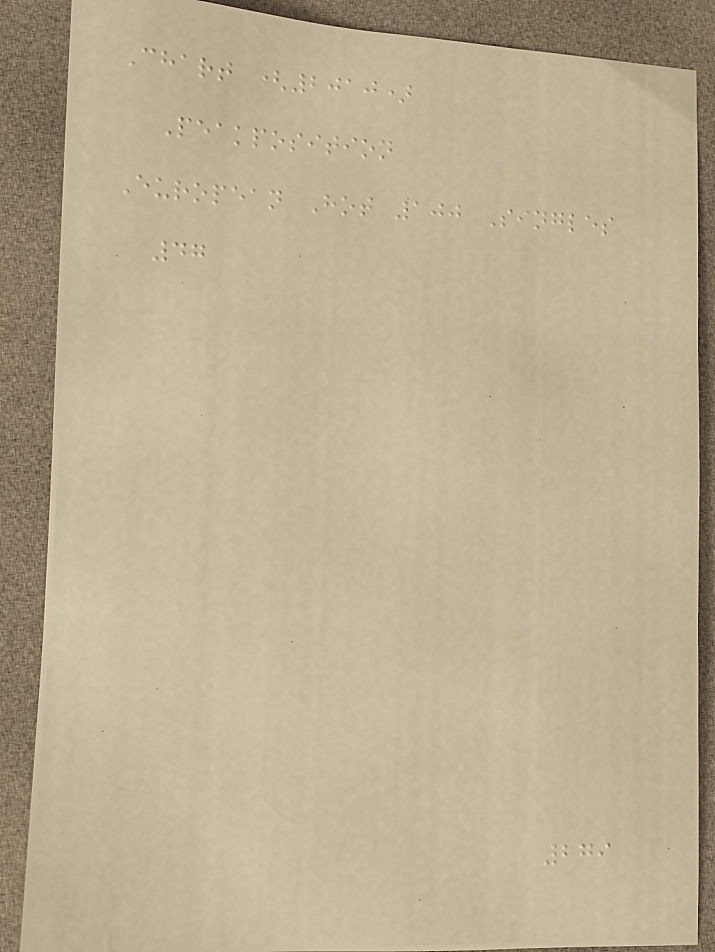Chart (2010)
Peakposition
European Hot 100 Singles
47
279
